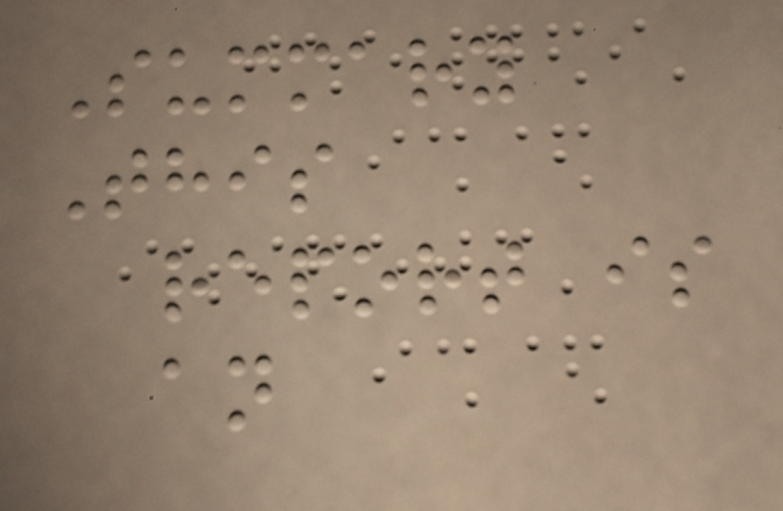Summary
This
report is
an
